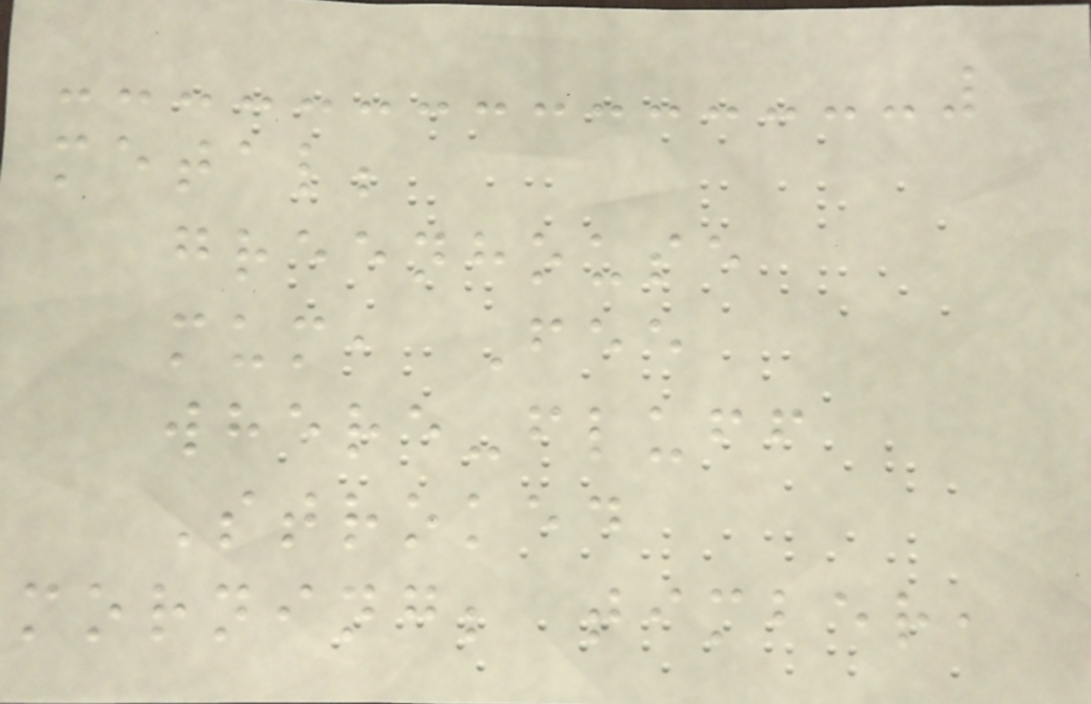metal;
greenhouse
mum, Fee
where-fluff
Stroked
morning; timber,
